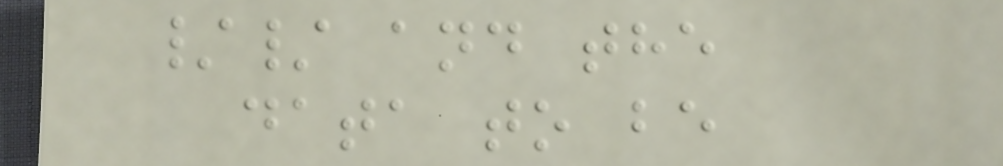// and the
data to be
